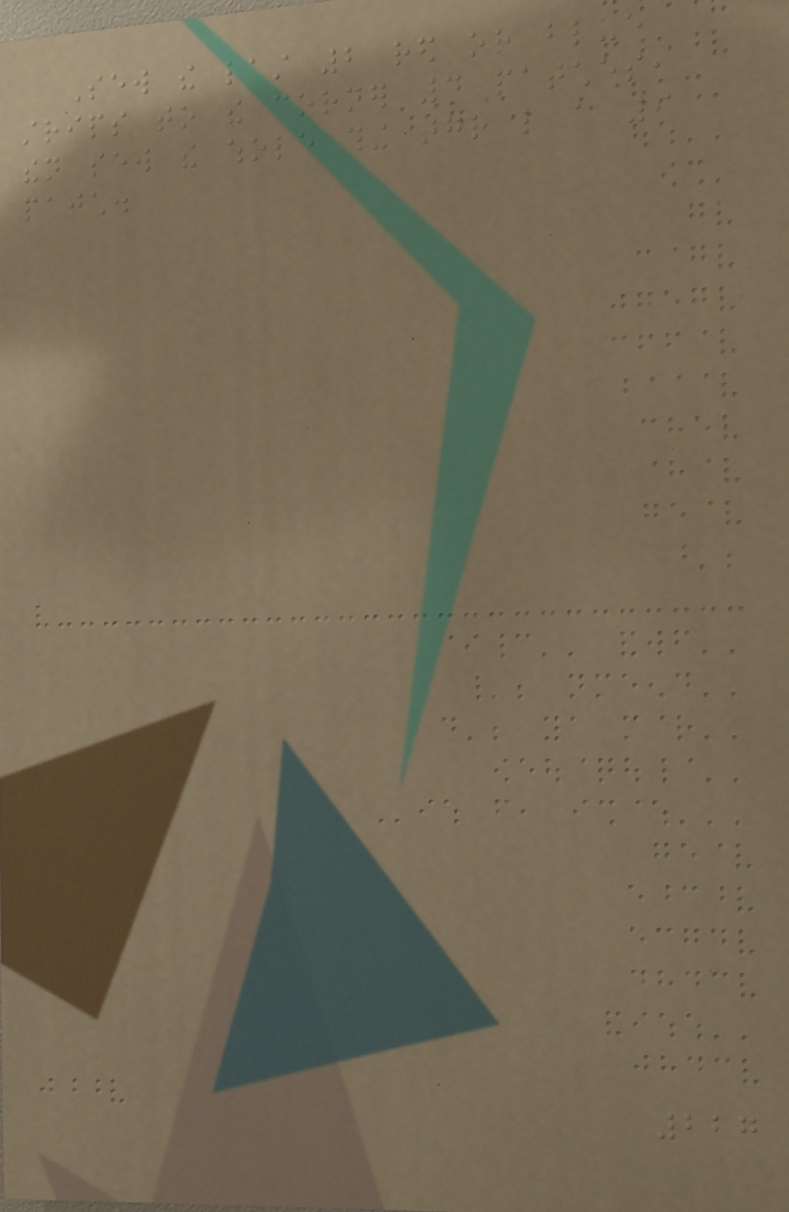Sew the last 2 red or blue
strips to the corner 4 patches,
then sew the whole thing together like a 9
patch.
227
